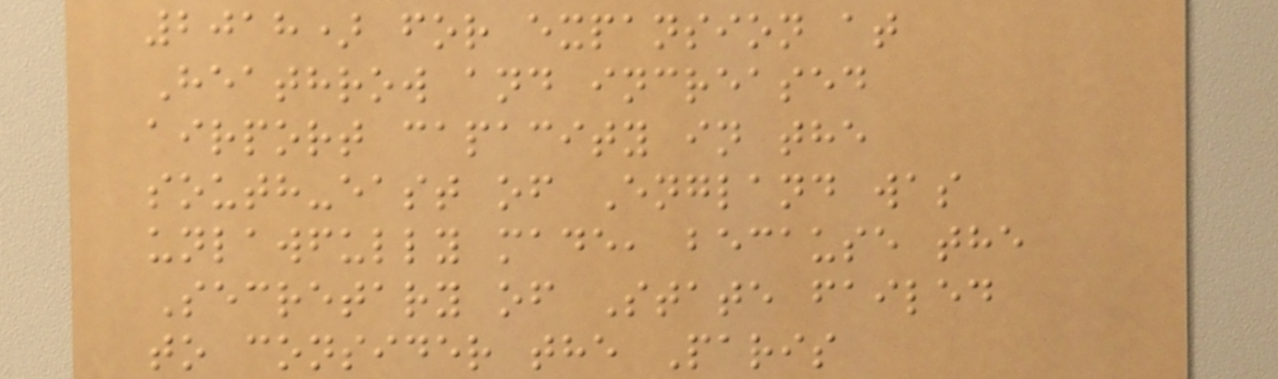2018) for expansion at
Heathrow and increased
airport capacity in the
south-east of England was
unlawfully made, because the
Secretary of State failed
to consider the Paris
